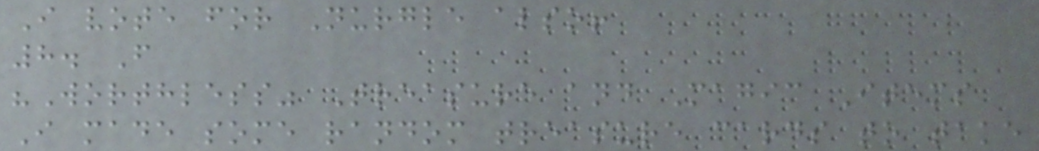I vote for Nurgle also!
8. F
"Worthless" Treasure and Magic Items
I made some random treasure cards to take
